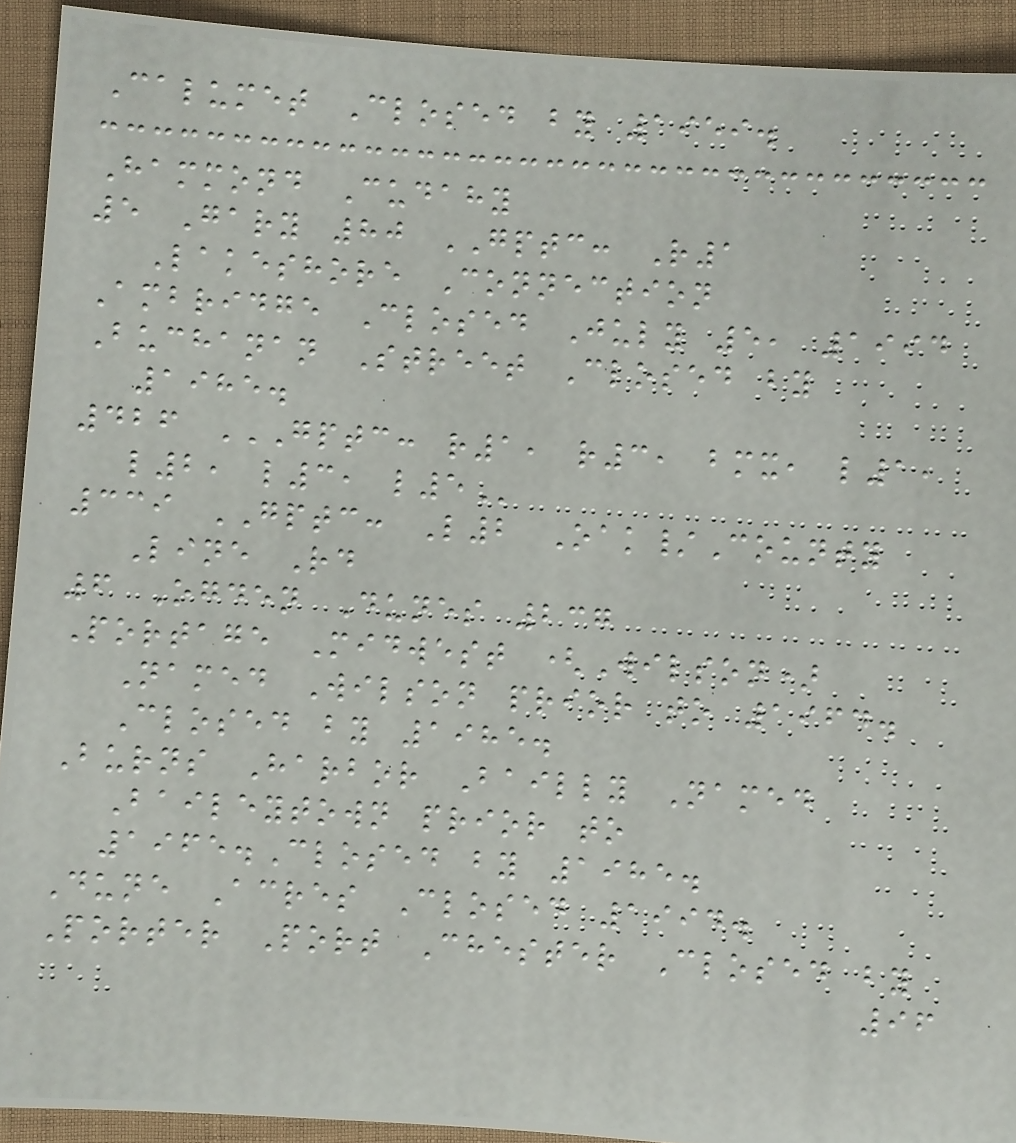Calumet Closed by 1959.
Hammond Cudahy
5 Gary 80 GPTC: R1
Lakeshore Connection
Ambridge Closed July 5, 1994
Buchanan Street Closed by
1985.
426 GPTC: R1, R3, BMX, L1,
L2, L3, L5
339 GPTC: L2 Oak/County
Line Rd
6 Ogden Dunes 237
Portage Midwest (Wilson)
Named Wilson prior to 1964.
Closed by 1985.
Burns Harbor Bailly Named
Baileytown prior to
1965.Closed by 1985.
Dune Acres Closed 1994.
Porter Port Chester Closed by
96
